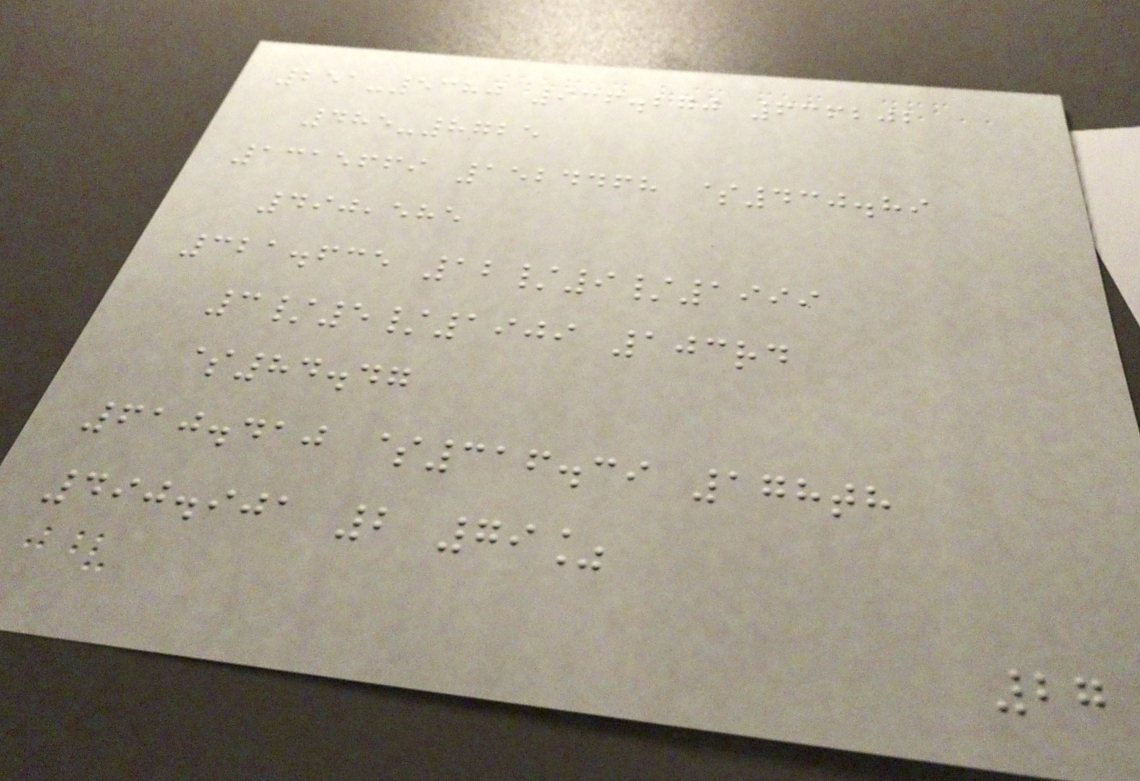251-5380 936.270 636202
485-8725
1315669 1524468 $430.89
490,585
321.635 12/9/1999
3/5/1909 103rd
$84.47
610.410 $316.39 178th
490.901 2 79%
27
